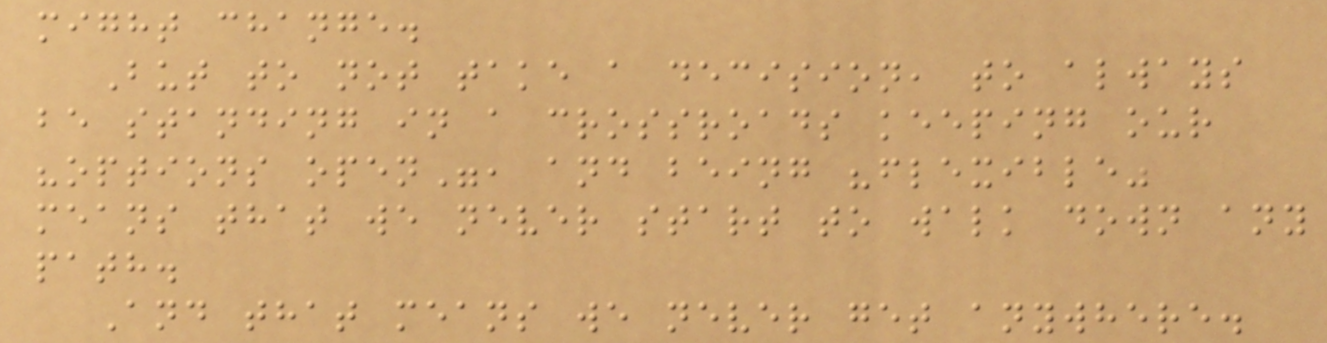might change.
But to not take a decision, to always
be standing in a crossroads keeping our
"options open", and being "flexible"
means that we never start to walk down any
path.
And that means we never get anywhere.
